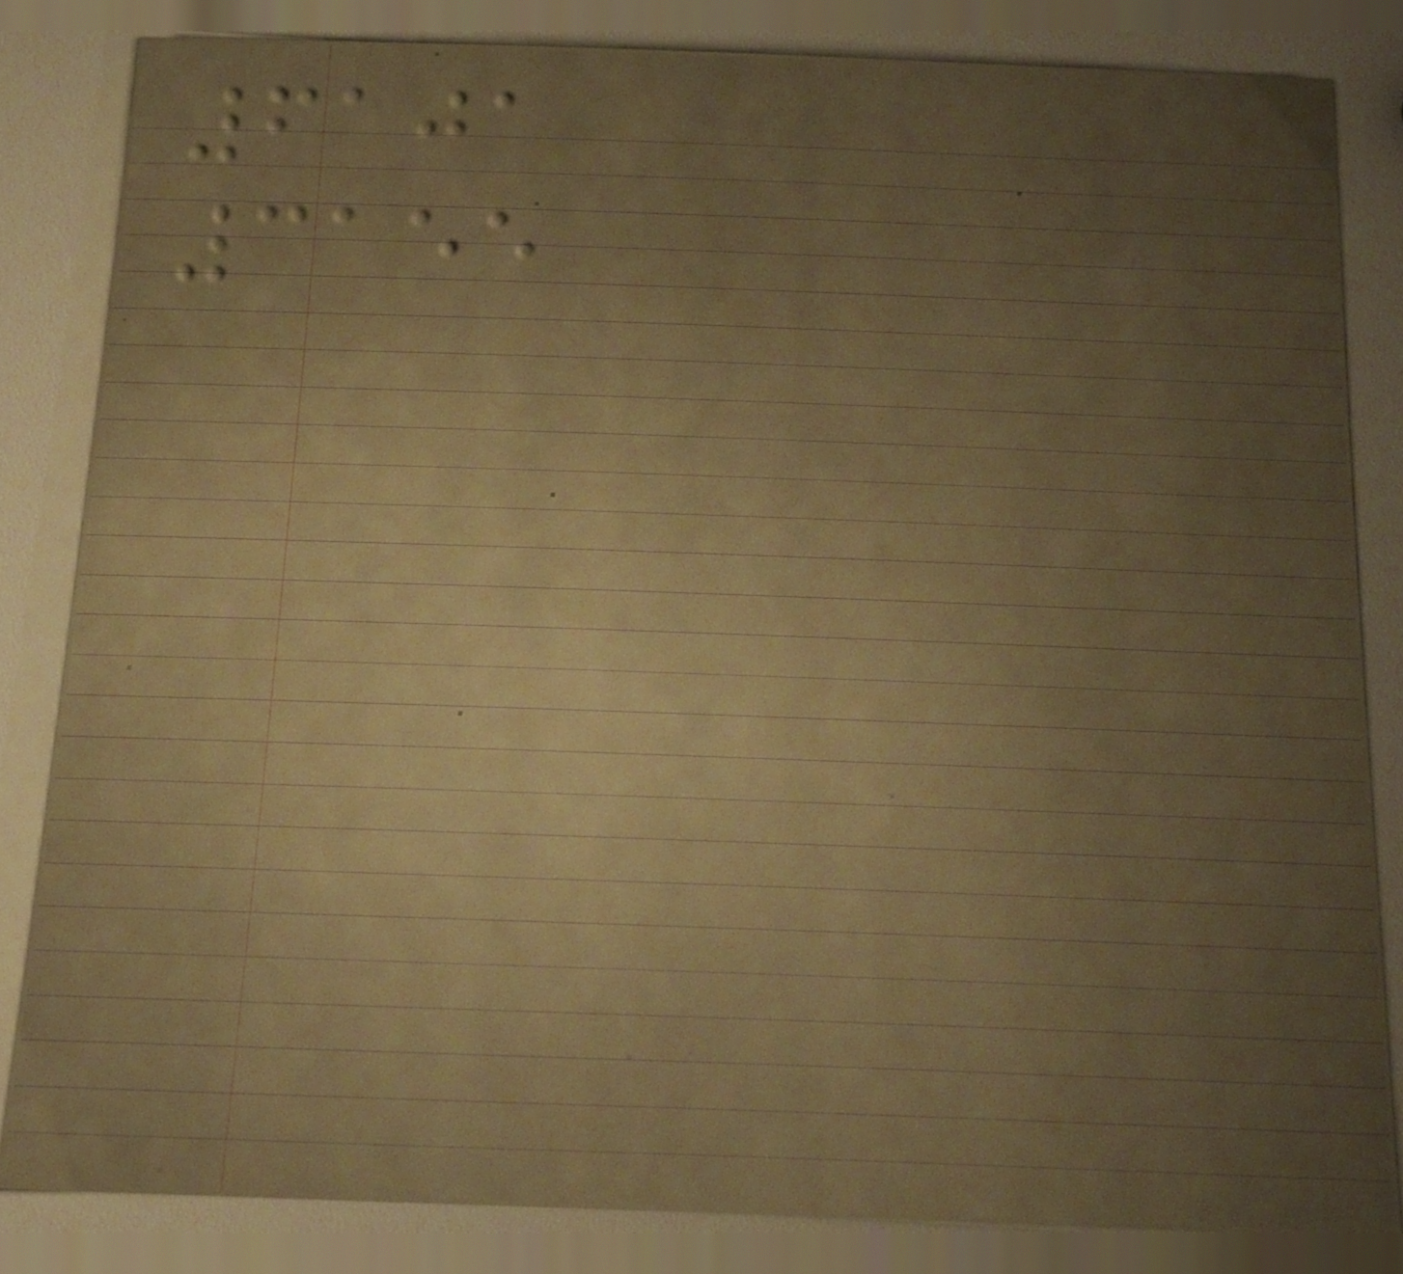6101
3155
